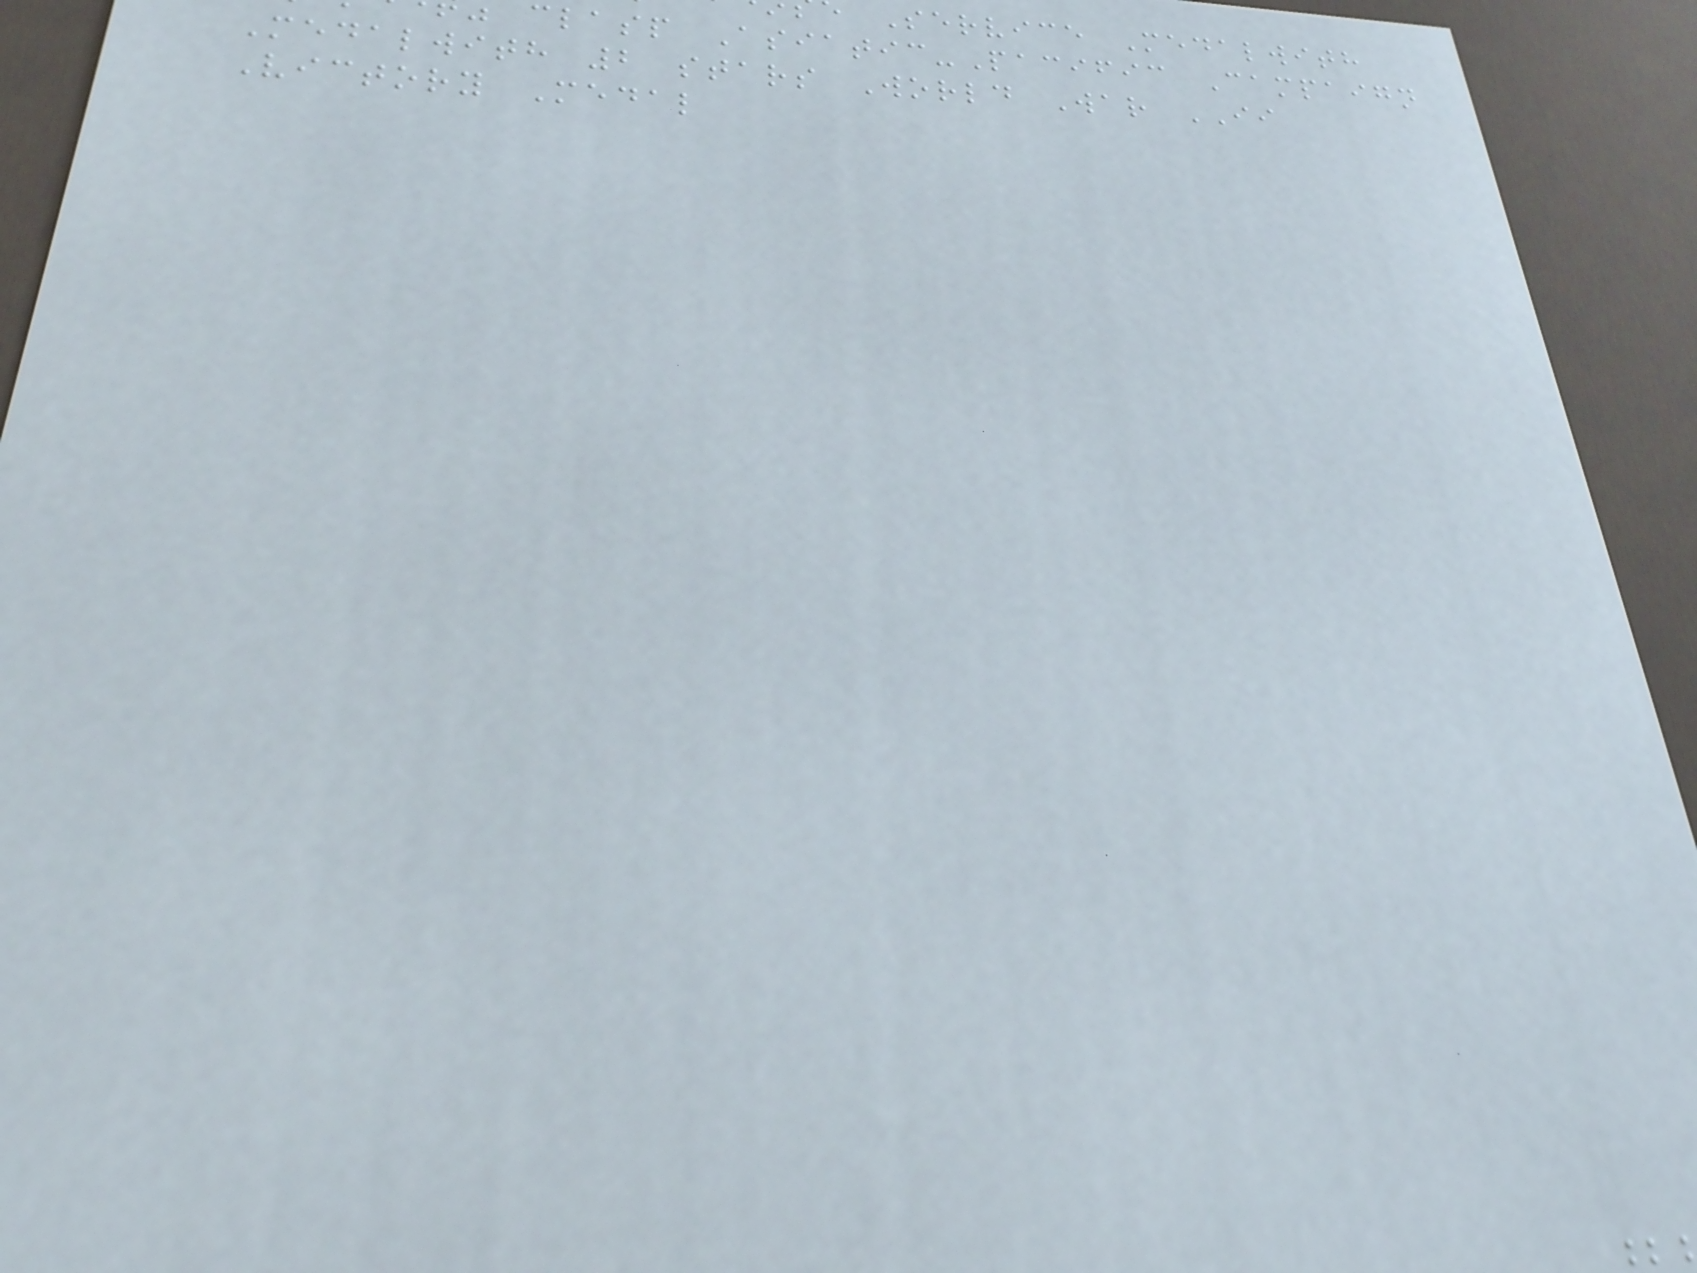Service Medalwith
clasp Asiatic-Pacific Campaign
Medalwith 2 stars World War II
Victory Medal
